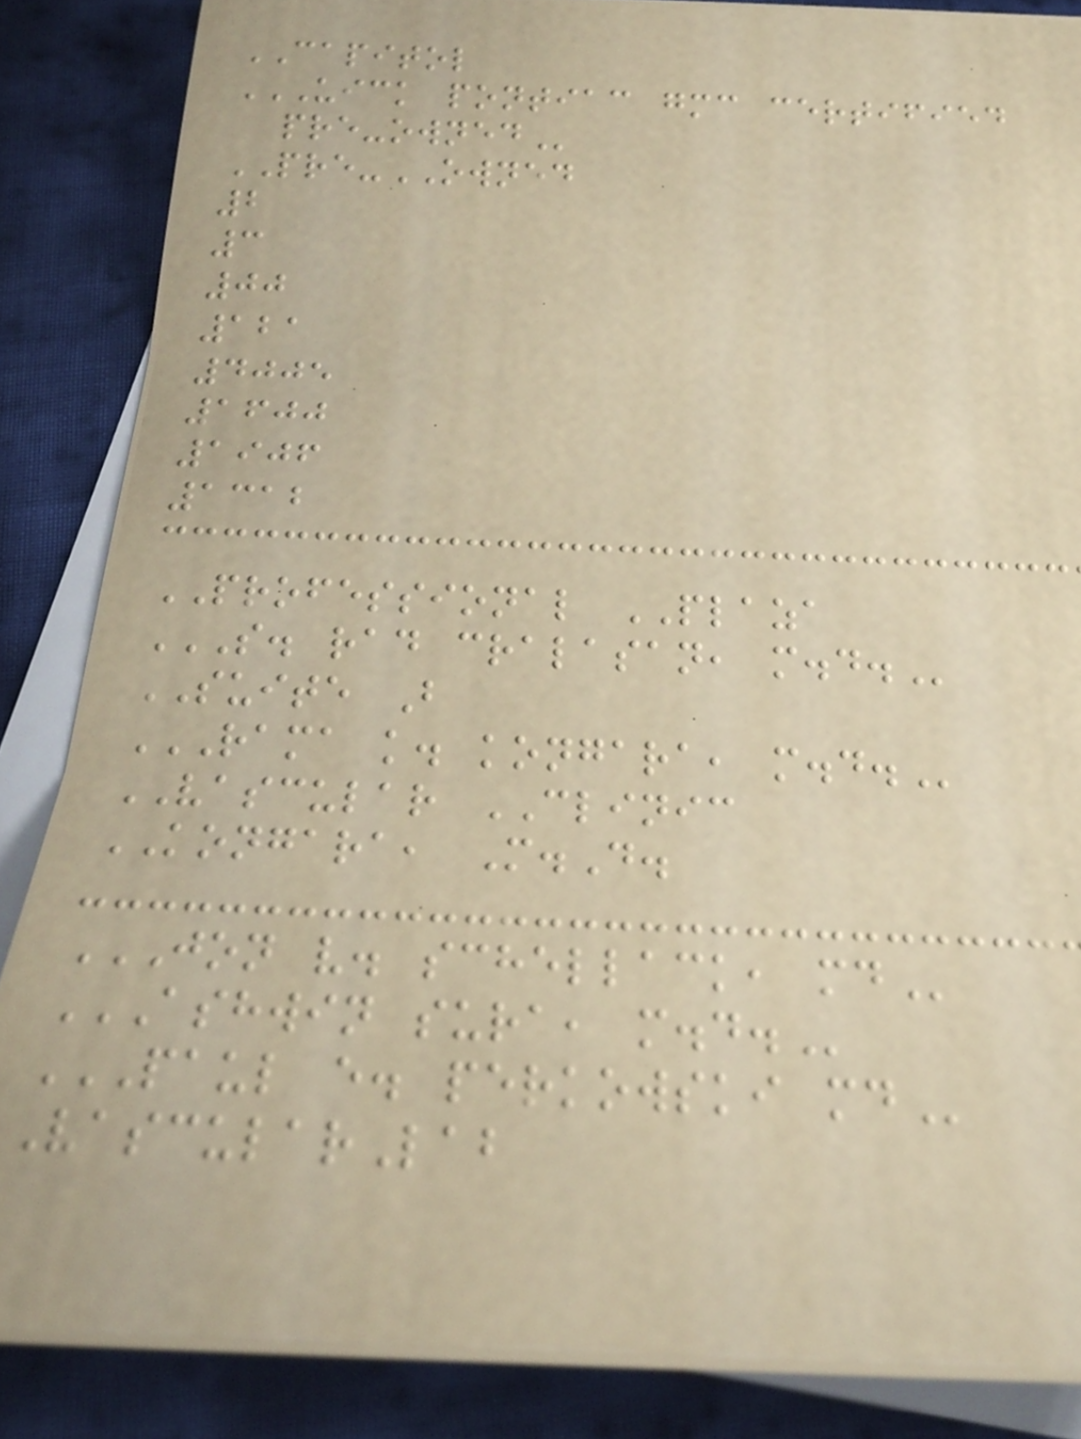CAPITOL
UICK PONTIAC GMC CERTIFIED
PRE-OWNED
PRE-OWNED
2
3
00
121
4005
1600
1906
1312
PROFESSIONAL PLAZA
S. RAD CRALASAN, M.D.
SUITE B
RAMA K. KONGARA, M.D.
VASCULAR CLINIC
KONGARA, M.D.
JON V. SCHELLACK, MD
ASHWIN SURA, M.D.
PAUL E. PERKOWSKI MD
VascularLab
